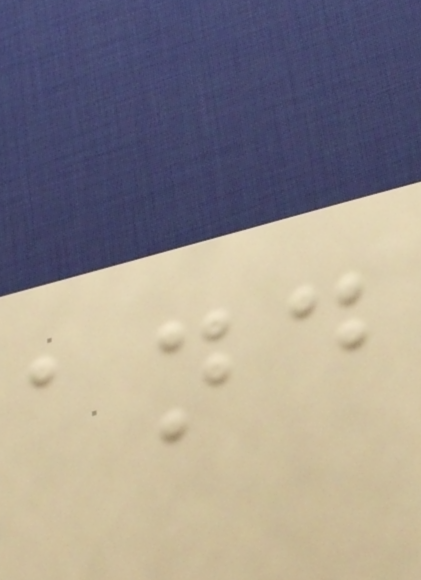and
